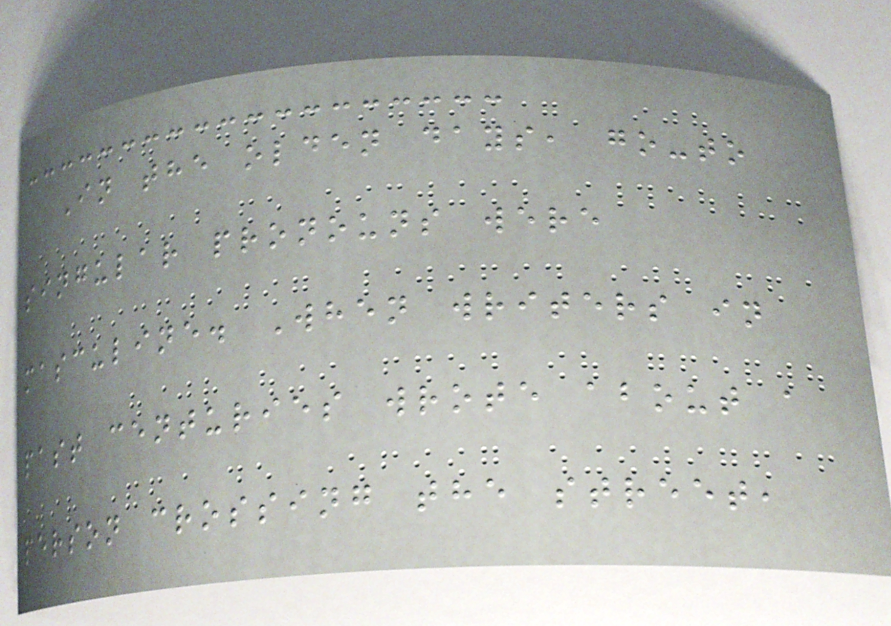In the olden days, go-to
singular pronouns were
masculine. When writers in
past centuries wrote about a
person crossing the street,
